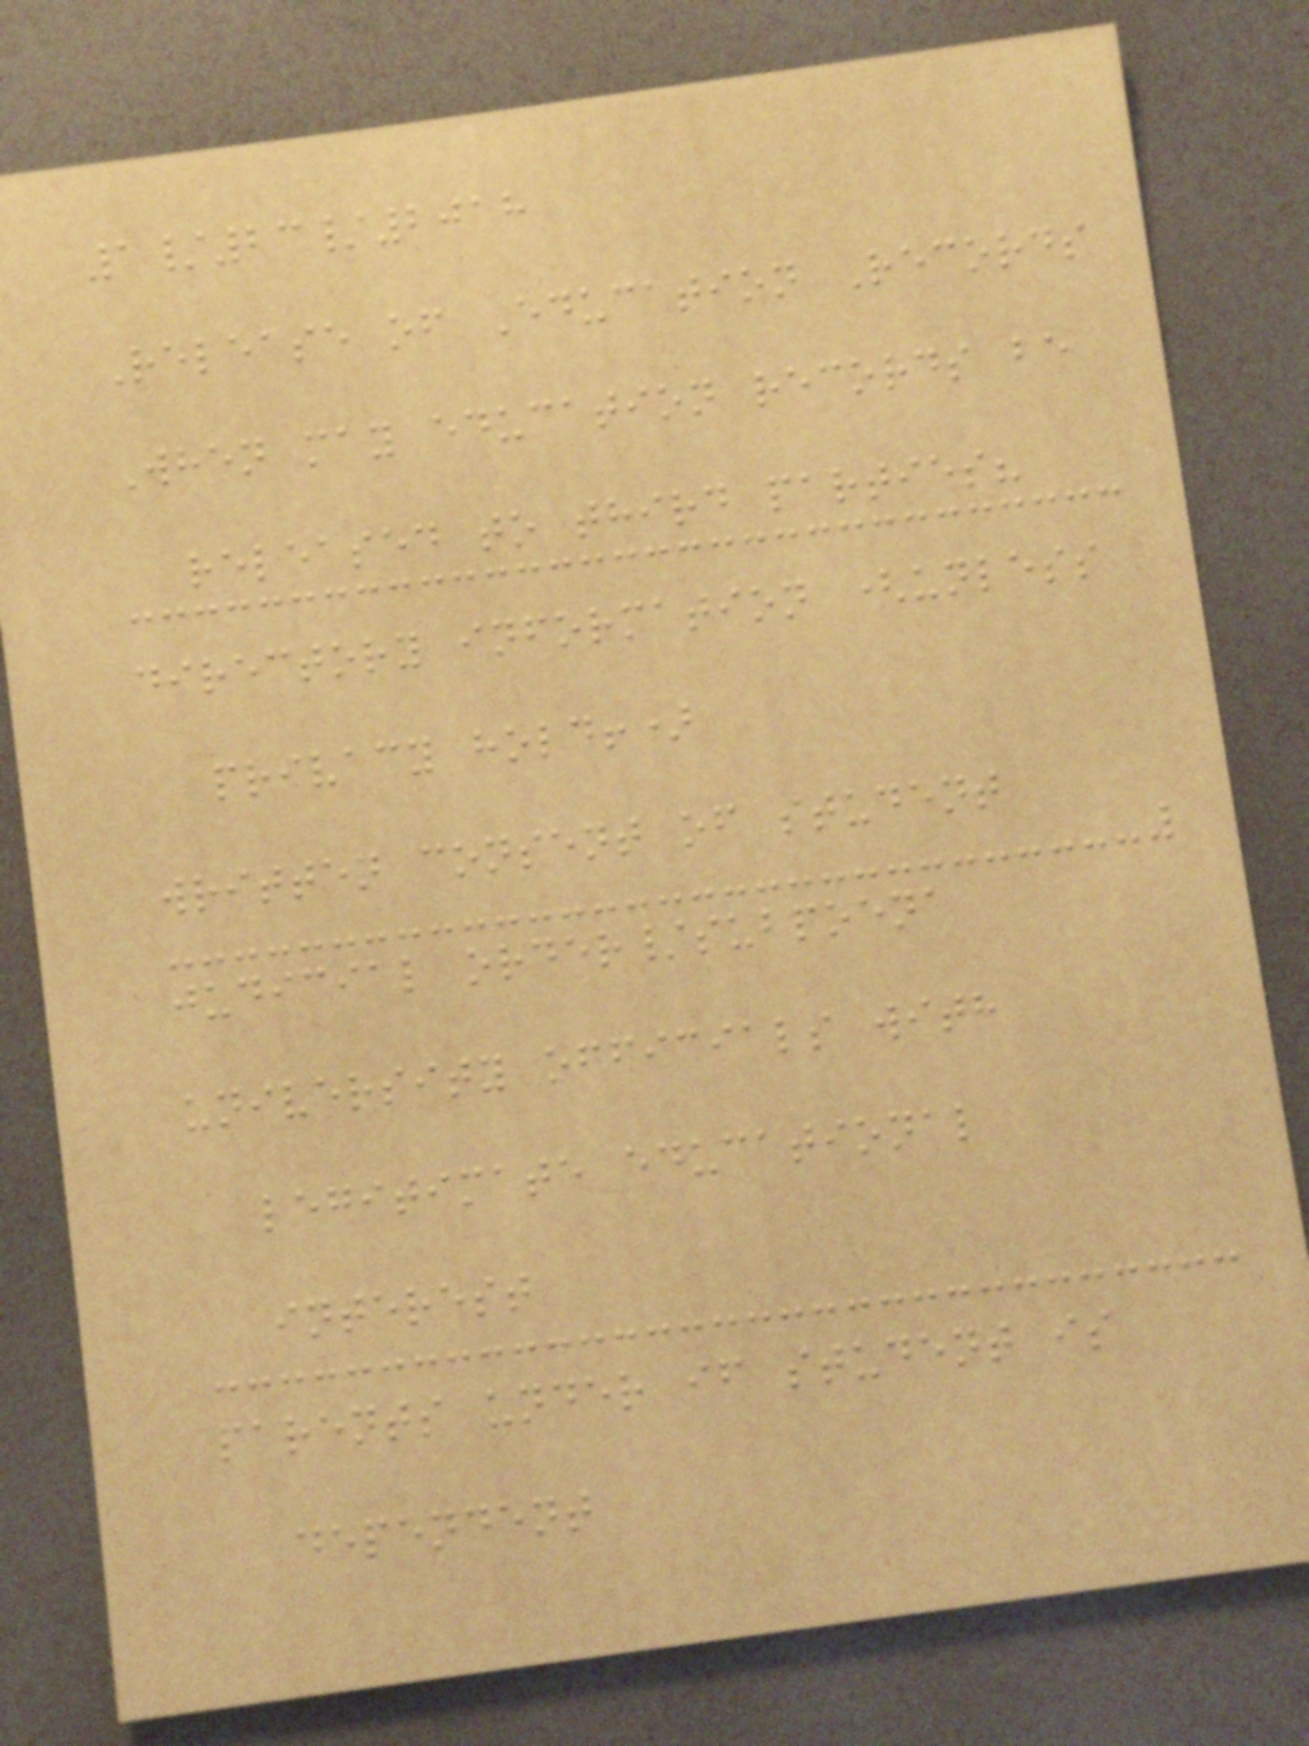1/23/2018
Release of Education Records
When may education records be
released to third parties?
directory information (unless
privacy hold!)
written consent of student
judicial order/subpoena
university officials with
legitimate educational
interest
parents under if student is
dependent
